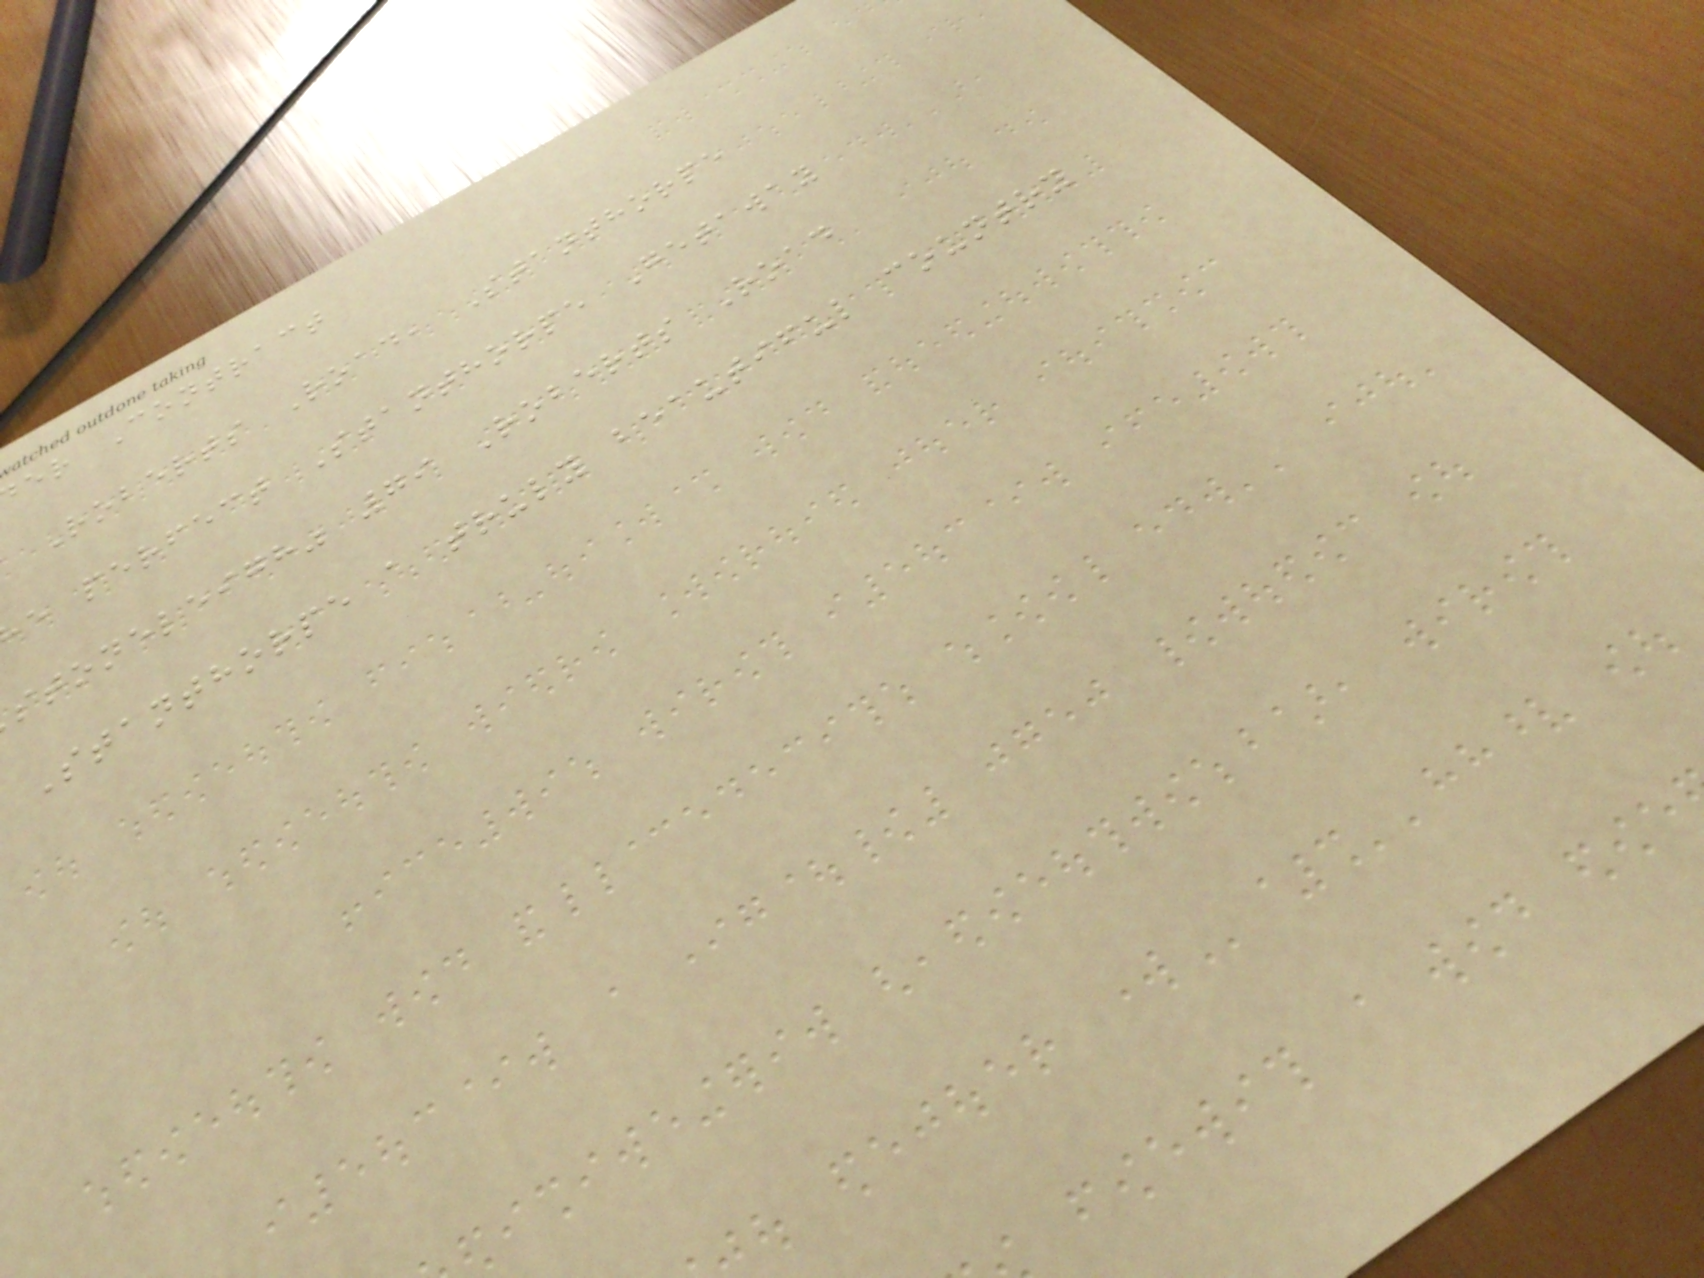er Contract
Roberts Road, Stanthorpe
e perfect Stanthorpe Getaway
stoneleigh" 79 Roberts Road
Stanthorpe a truly beautiful country
